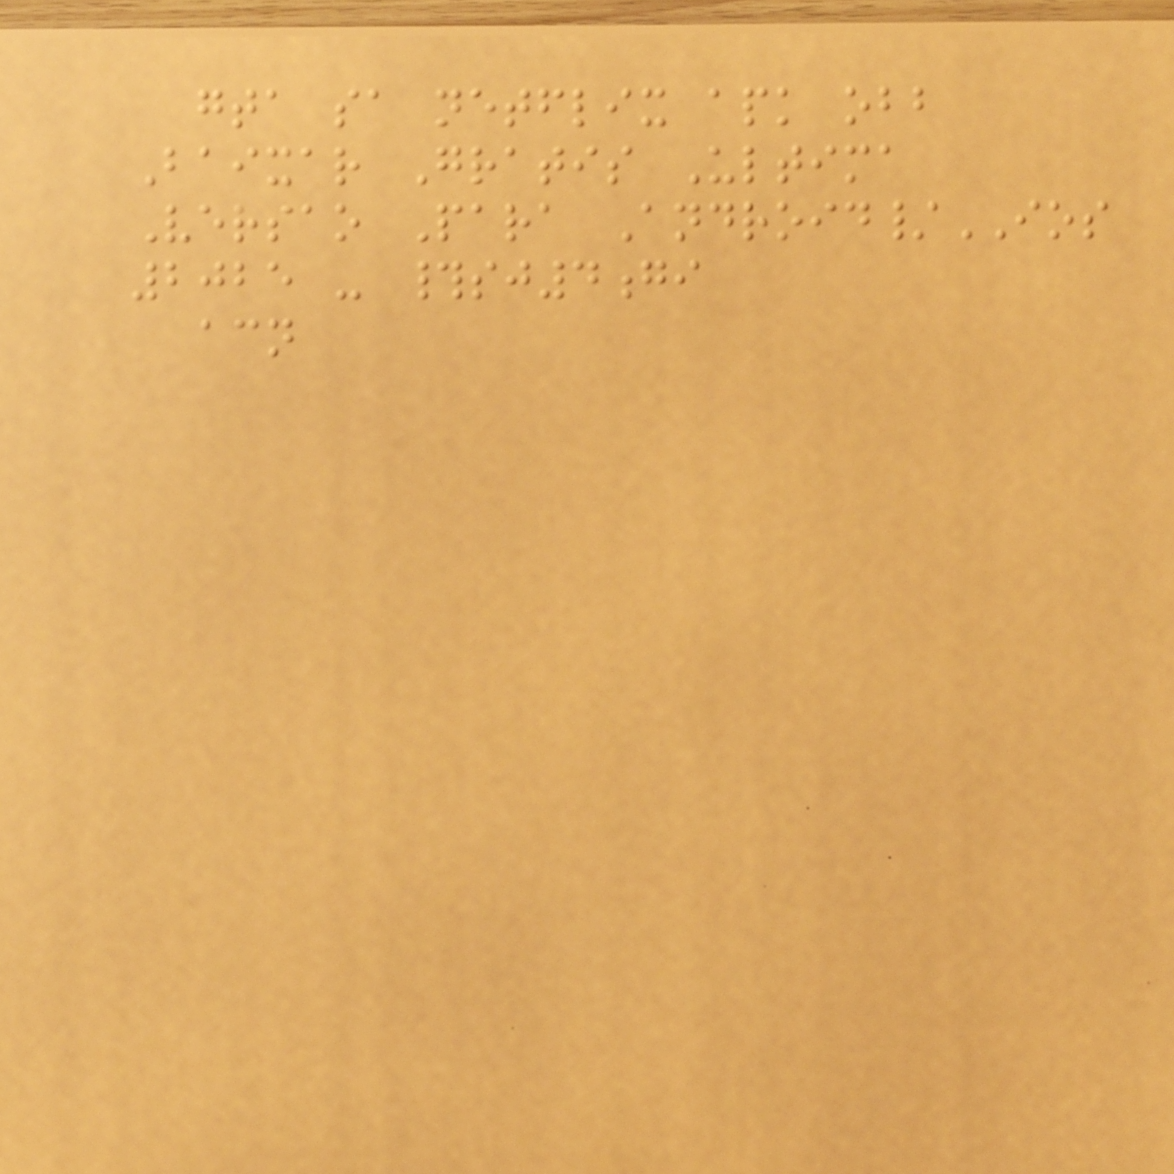gta sa netflix apk obb
Baixar Gratis Ultima
Versao Para Android/IOS
2025 - #sj4gi
acn
